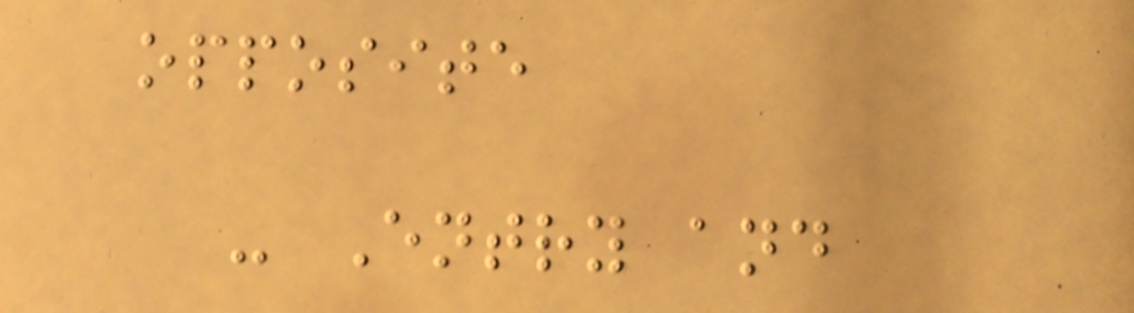opposite
- Entry and
